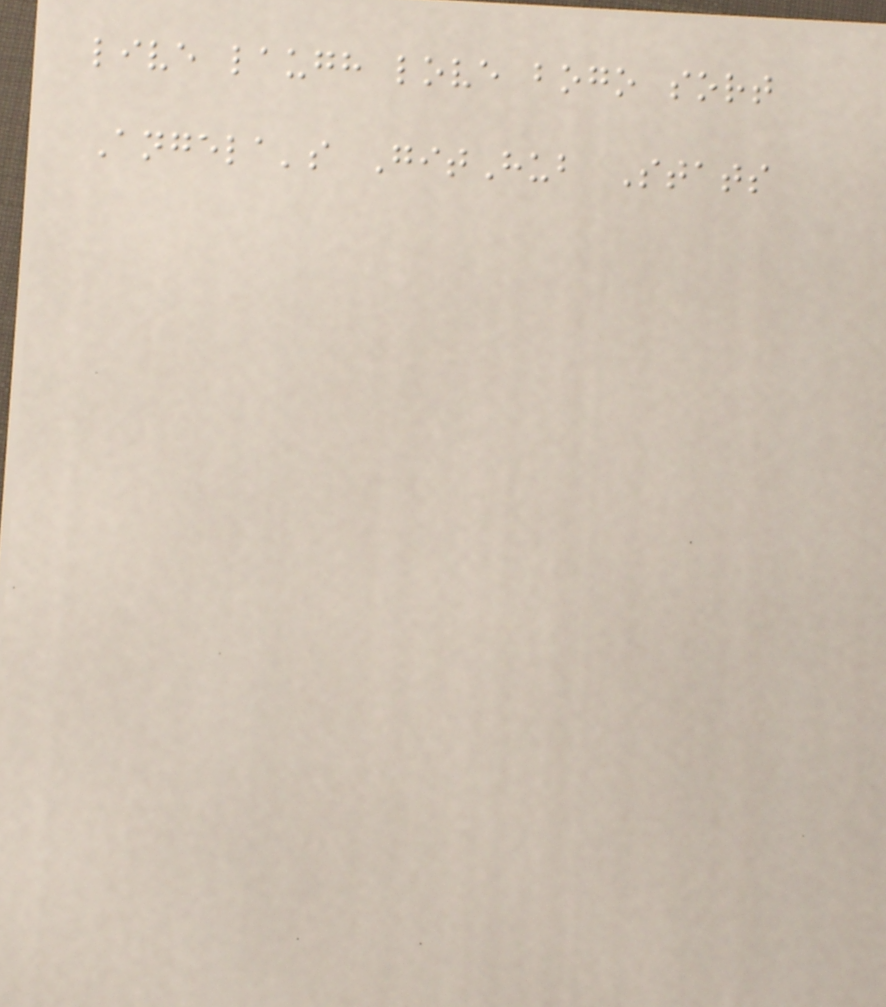live laugh love bogo sort
Angela's GitHub Stats
